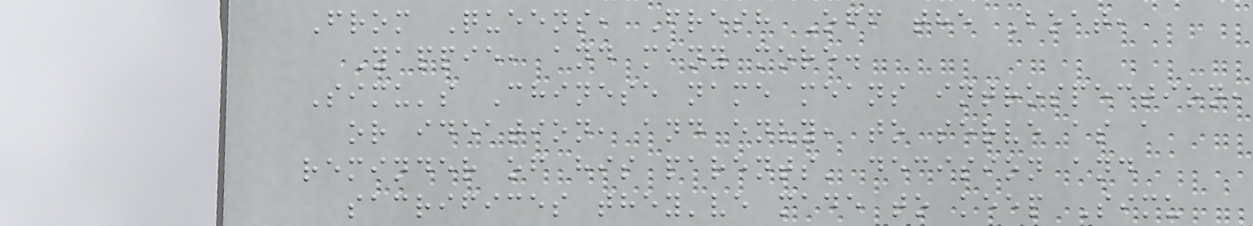From Queens, Fresh Off the Boat,
Yappie, and many more.
Simu's Chinese name means introspection,
or ideation, and envy, to serve as a
reminder of his parents' decision and
sacrifices they've made to keep Simu
